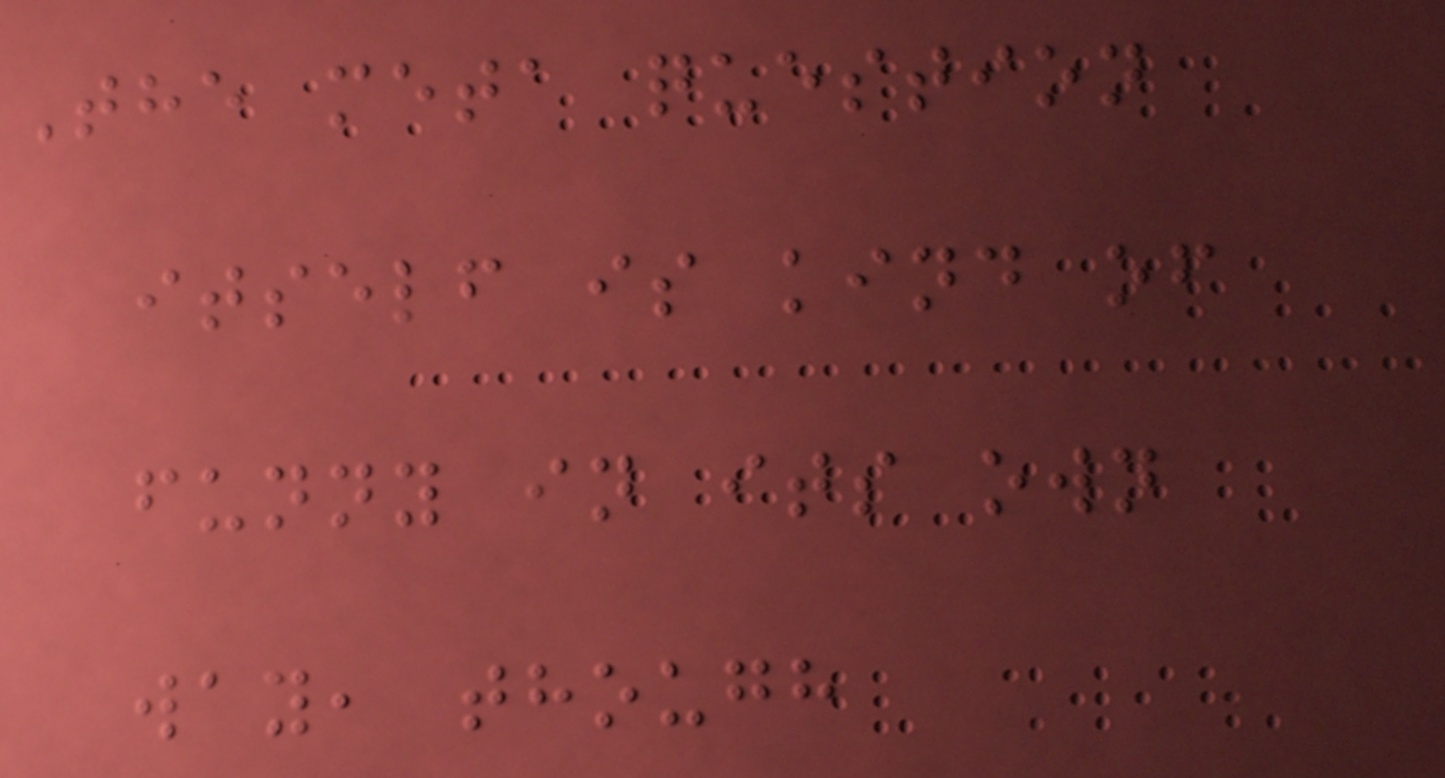The meta question
itself is kind of
funny in its own
way, though
